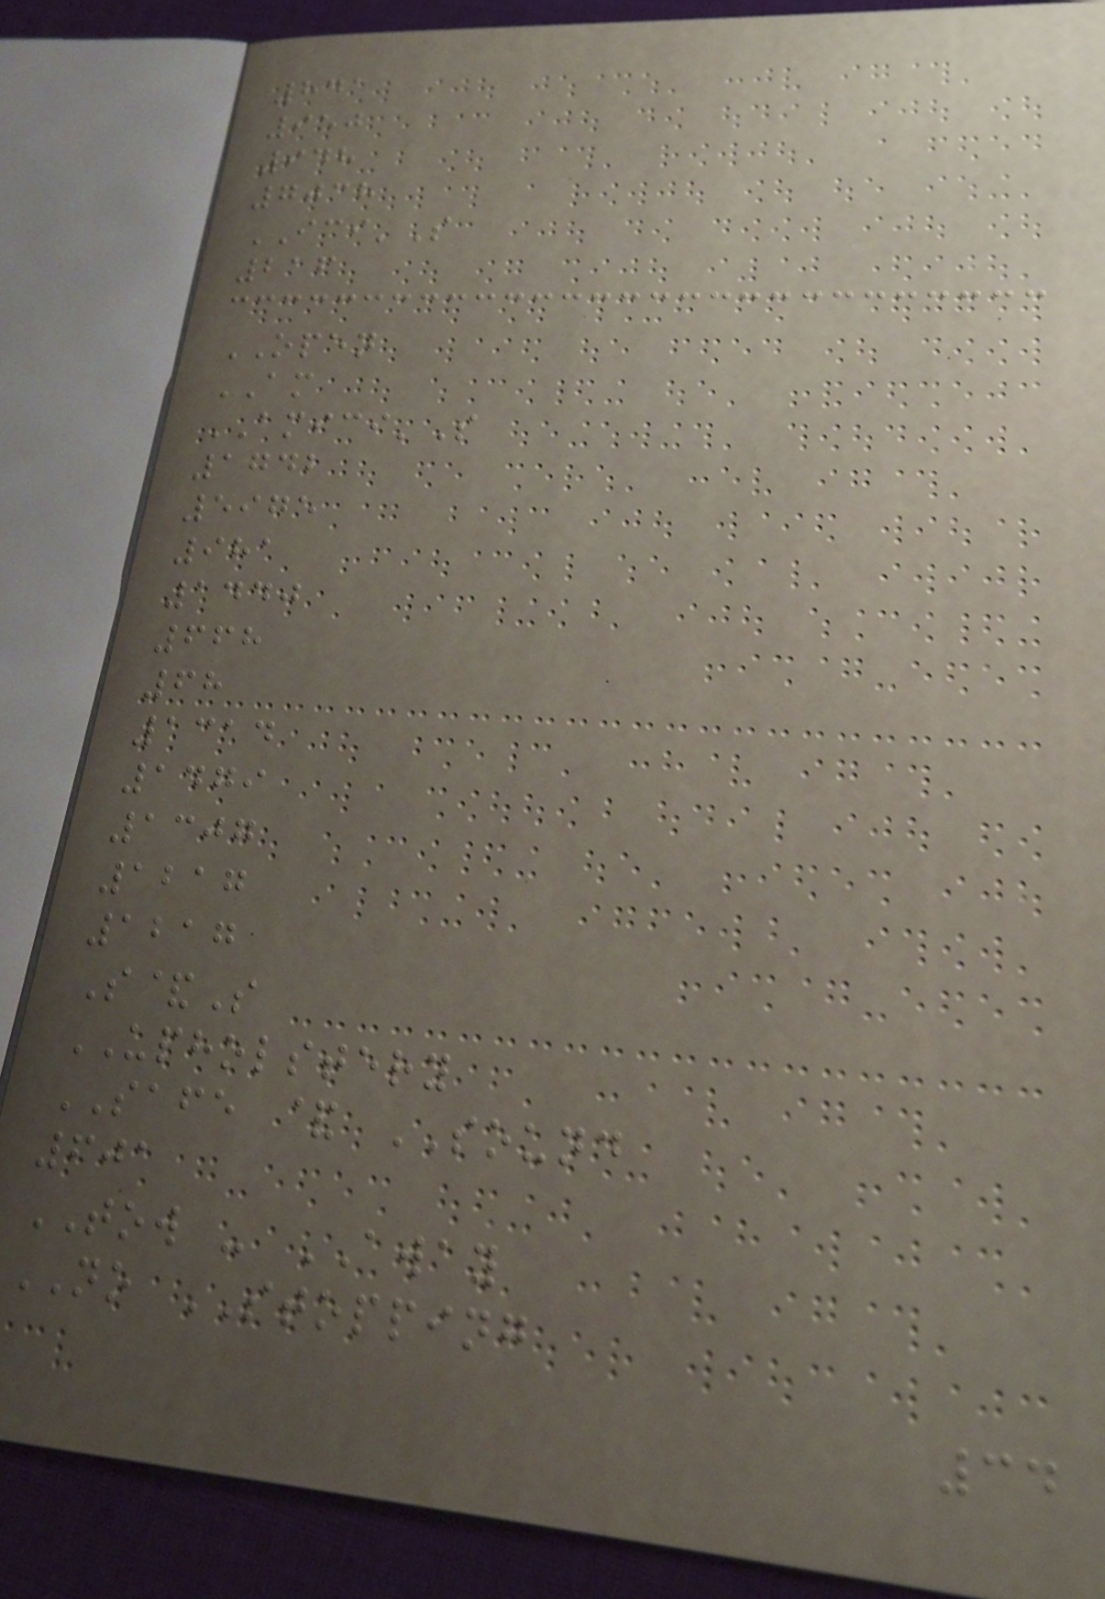841
950
948
7038
ICI'S
216
OPEN
AM
AMICI'S
1742
5975
981
1440
668
68
1314
1479
1307
1217
1217
S&S
UPHOLSTERY
SAFE & SOUND
601
TOW - AWAY
NO STOPPING
34
